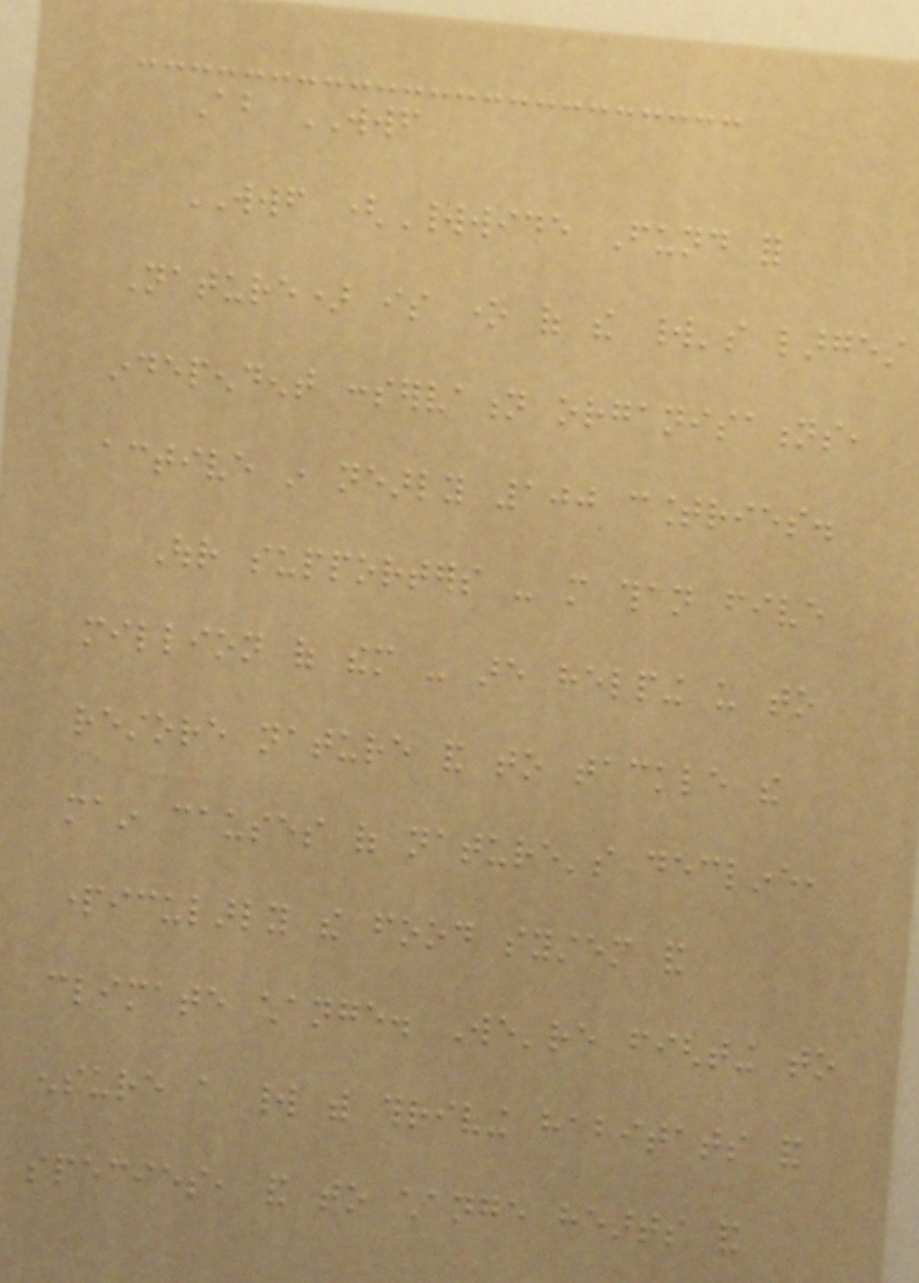About WWF
WWF (Worldwide Fund for
Nature) is one of the world's largest
independent conservation organisations,
active in nearly 100 countries.
Our supporters - more than five
million of them - are helping us to
restore nature and to tackle the
main causes of nature's decline,
particularly the food system and
climate change. We're fighting to
ensure a world with thriving habitats and
species, and to change hearts and
